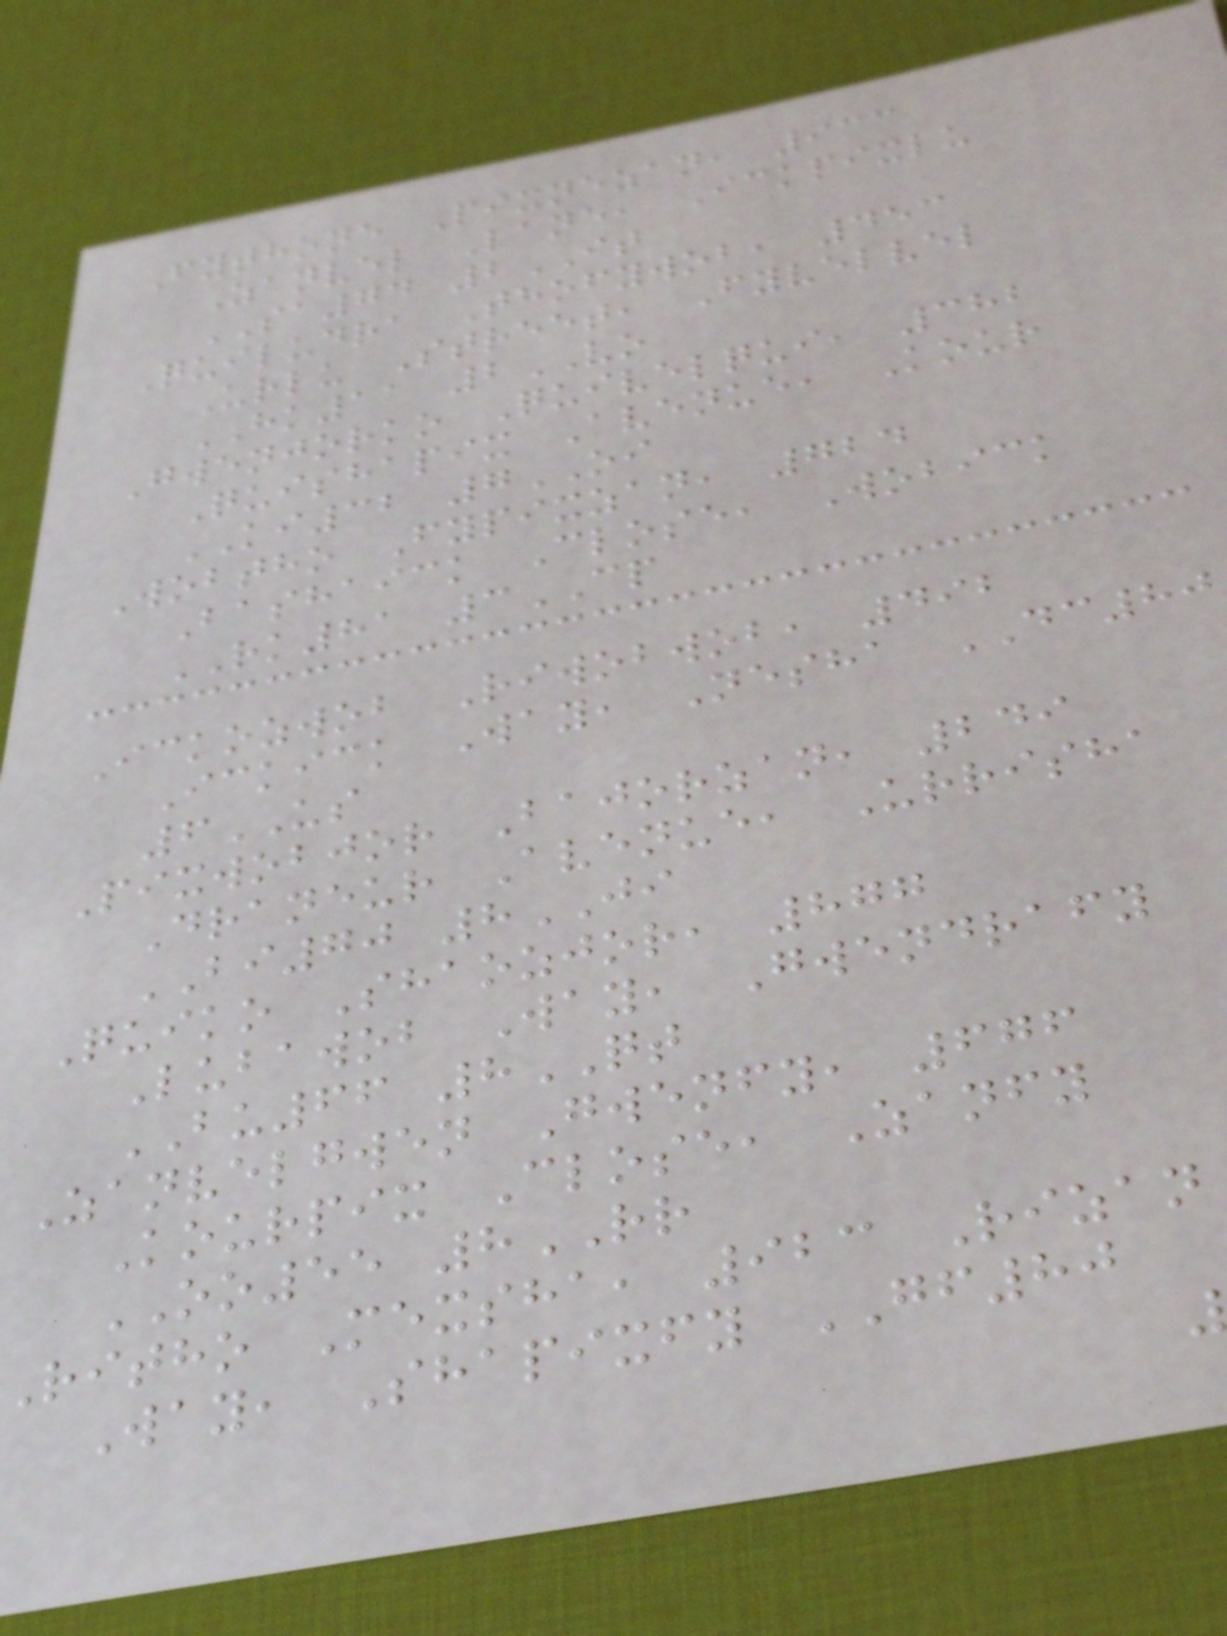Fythone Pixnezan, 933
Zanvel Lane, Ickpixlu
SA74 2IT
Quiludra Thofywob, 453
Urlu Street, Fyvelvel
HK11 2VO
Gwenjorko Quivelqui, 382
Quishapix Avenue, Kour
KI32 7OI
Wobtho Fypixzan, 724
Bashaick Close, Wobick
RK81 3CP
Ickozwob Riwobwob, 492
Ickick Way, Nesha DC80
6US
Pixwobjor Bajorzan, 249
Draneur Avenue, Urrisha
BI70 8JI
Quiko Shaozjor, 877
Lubawob Way, Gwendrafy
BU66 8QT
Zanvelgwen Gwenfy, 676
Kourpix Close, Zanfy
OO55 8RR
ritho Mexsha, 923 Rizan
Way, Shapixfy GF80
